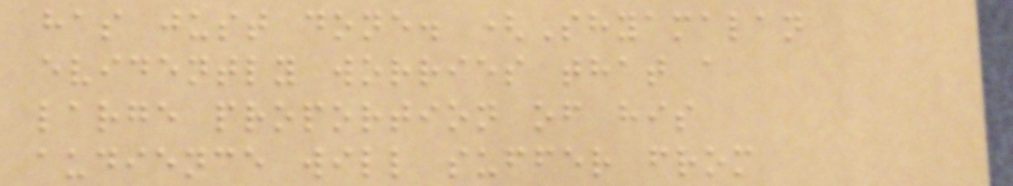has just done. (Shyamalan
evidently worries that a
large proportion of his
audience will suffer from
